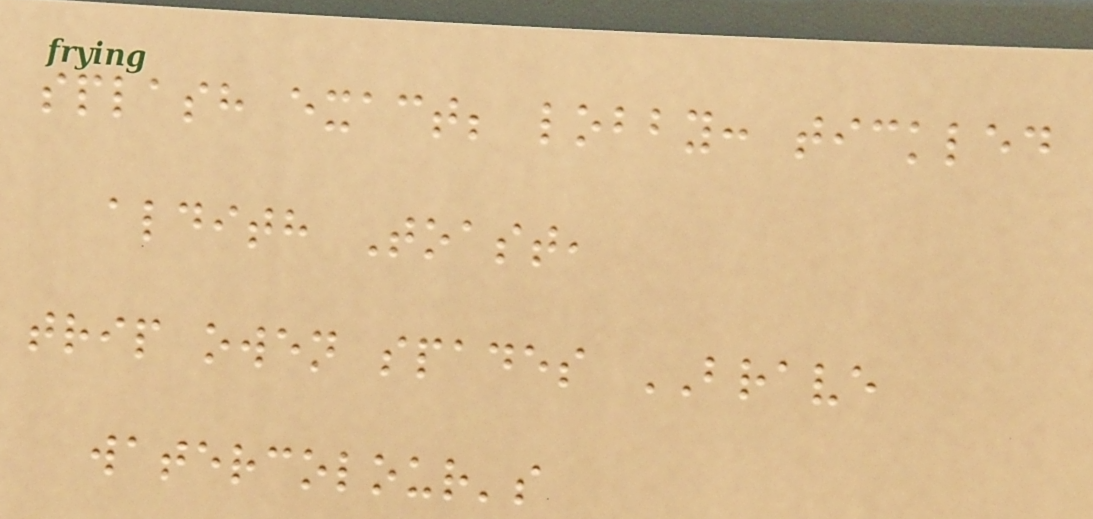splash exact; lobby: tickled
aldith Toast,
trip owen spades BRAVE
watercolour's
